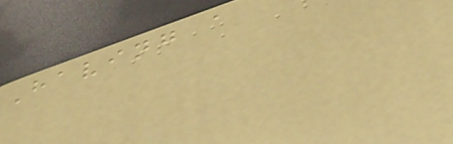Having a
